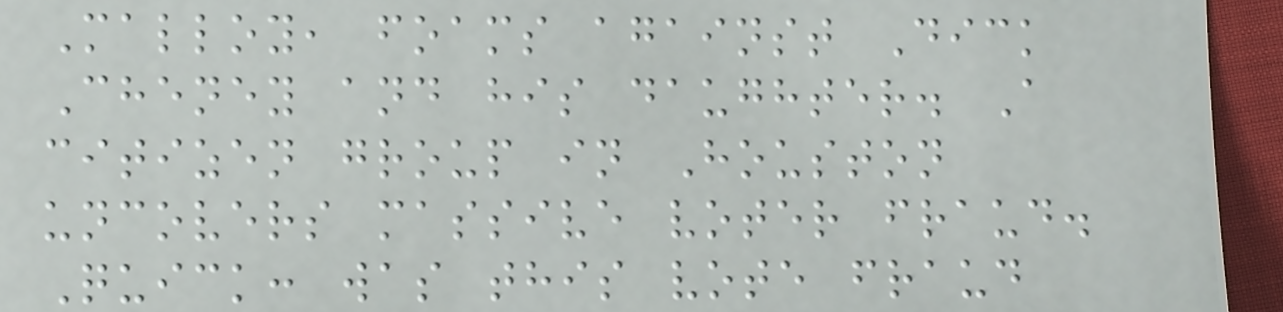Malloy, foams against Dick
Cheney and his daughter. A
citizen group in Houston
uncovers massive voter fraud.
Quick: was this vote fraud
